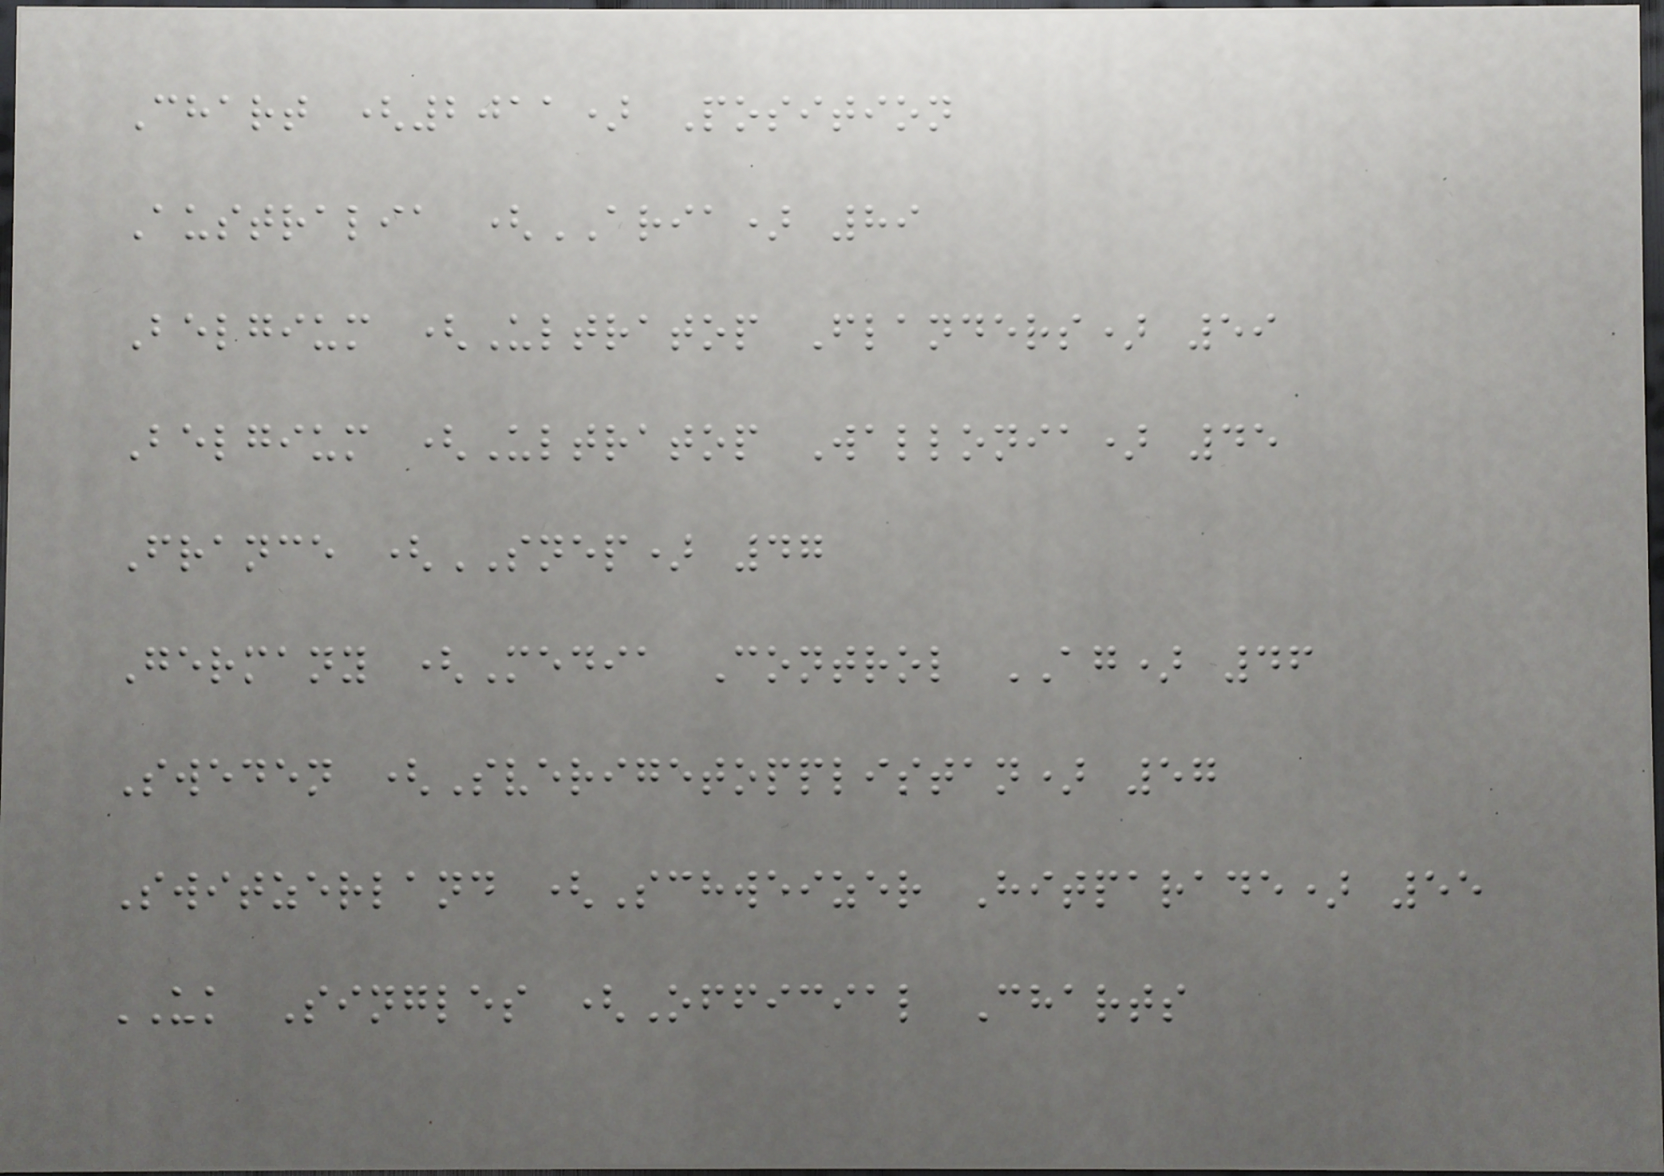Chart (2011) Position
Australia (ARIA) 89
Belgium (Ultratop Flanders) 59
Belgium (Ultratop Wallonia) 45
France (SNEP) 47
Germany (Media Control AG) 46
Sweden (Sverigetopplistan) 57
Switzerland (Schweizer Hitparade) 55
UK Singles (Official Charts
